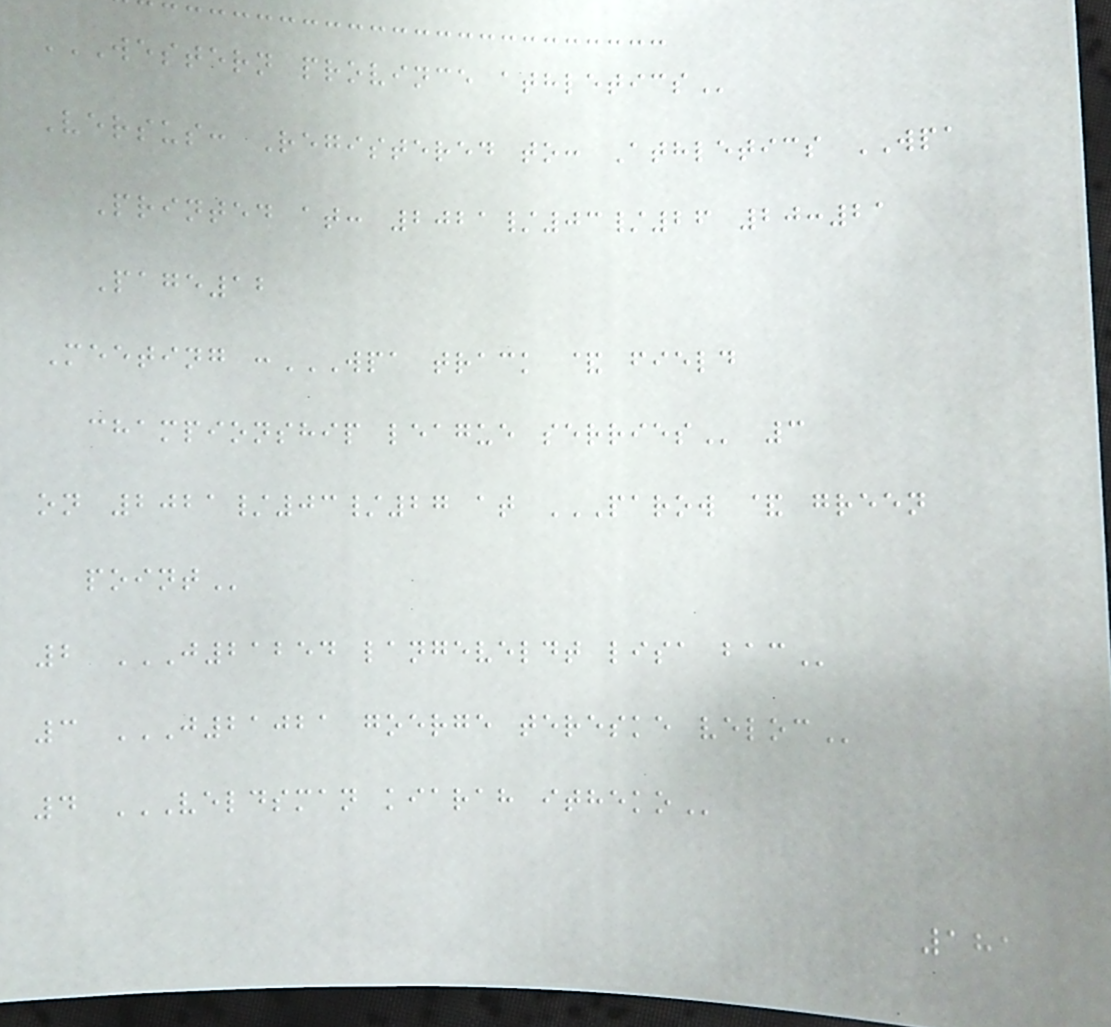WESTERN PROVINCE ATHLETICS
Versus: Registered to: Athletics WPA
Printed at: 2021/03/26 20:21
Page12
Meeting :WPA TRACK & FIELD
CHAMPIONSHIP LEAGUE SERRIES 3
on 2021/03/27 at PAROW & GREEN
POINT
2 J21254 LANGEVELDT LISA BAC
3 J21021 GOERGE TERESKE VELOC
4 VELDSMAN KIARAH ITHEKO
181
